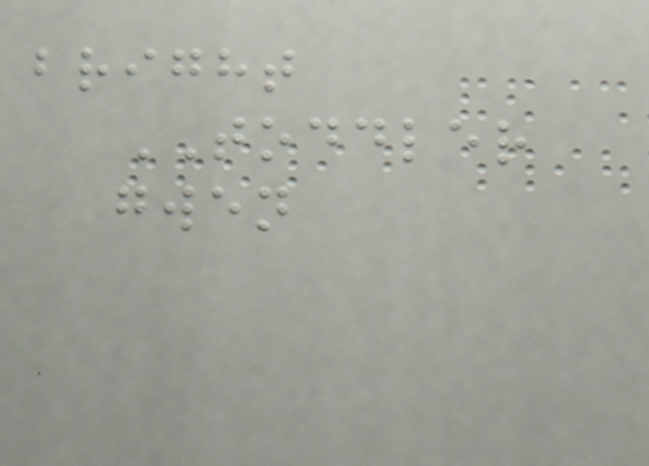bright
TODDLER
gwen
